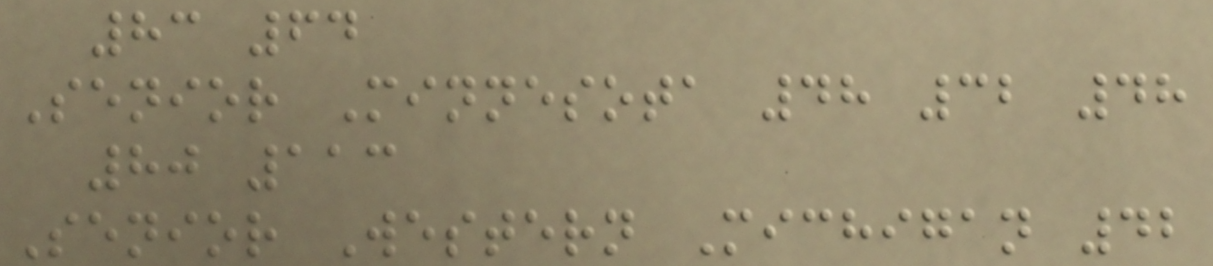83 64
Senior Minnesota 48 32 48
80 113
Senior Western Michigan 42
